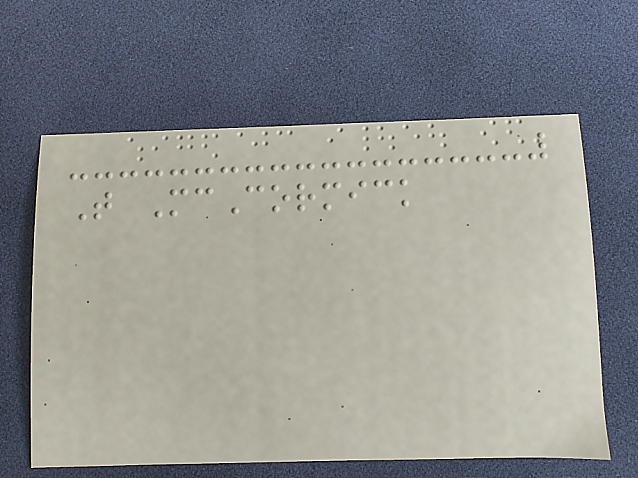T McCormick
